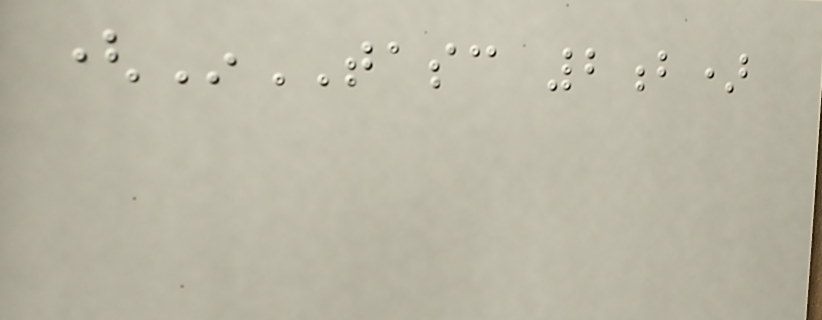(InTASC 2b)
